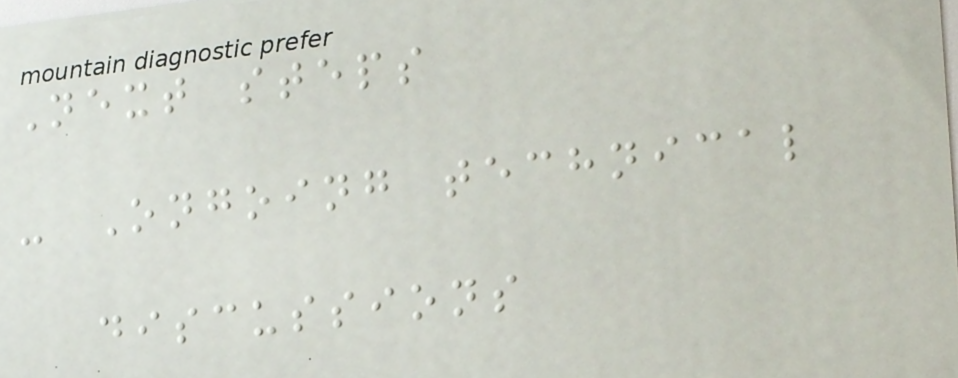Next steps
- Ongoing technical
discussions
